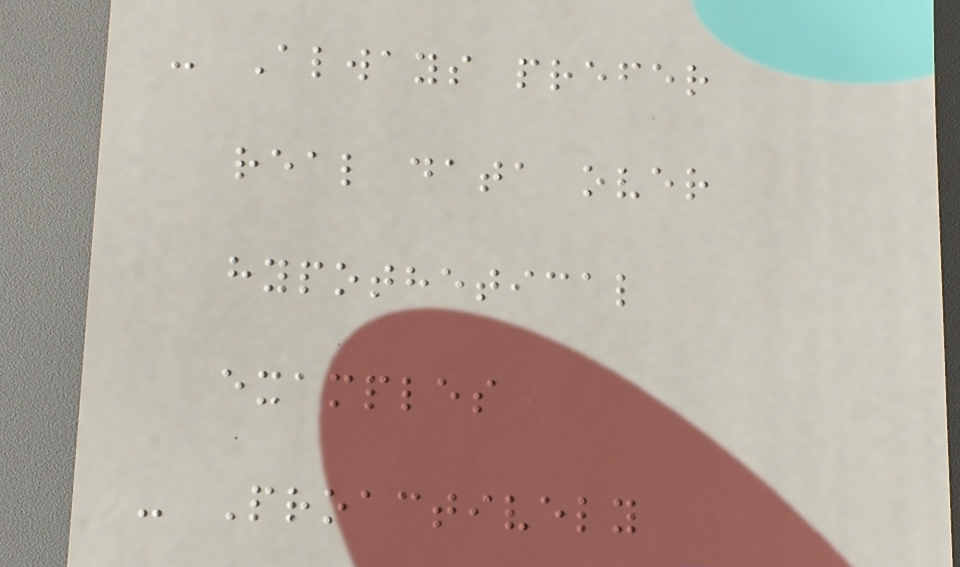- Always prefer
real data over
hypothetical
examples
- Proactively
